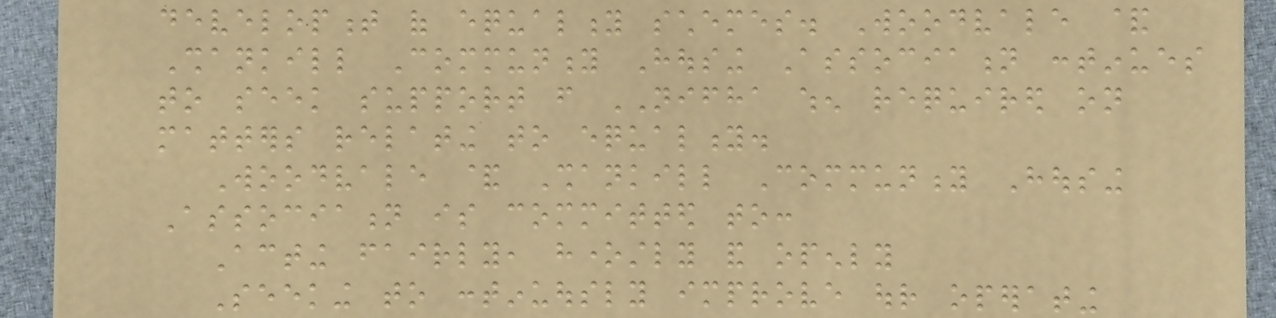development of equality schemes. Woodvale &
Shankill Community Housing Association continues
to seek support from NIFHA when required on
matters relating to equality.
Woodvale & Shankill Community Housing
Association is committed to:
Acting fairly, honestly and openly
Seeking to continuously improve our operating
